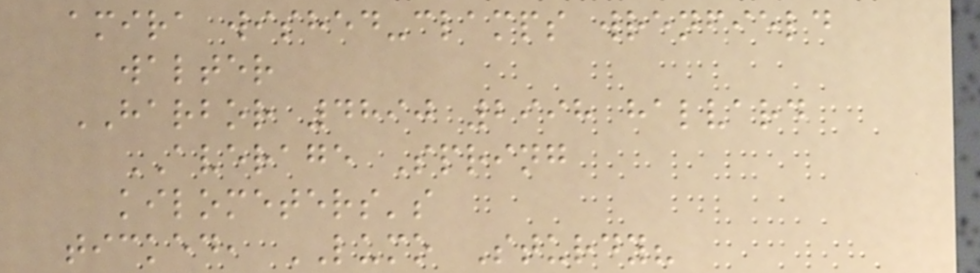amira wished-clamps wrenfield
walter
HARBOR 4890 2998 halvard
AVERAGE Spring
kilometers's
ticked, LUMO Sturdy?
